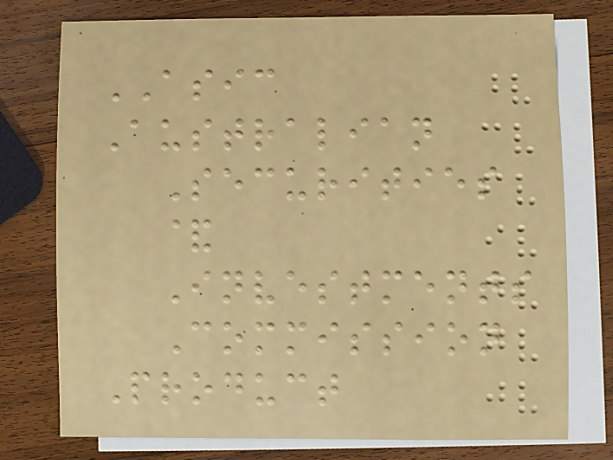ASIC
Australian
Securities
&
Investments
Commission
Product
